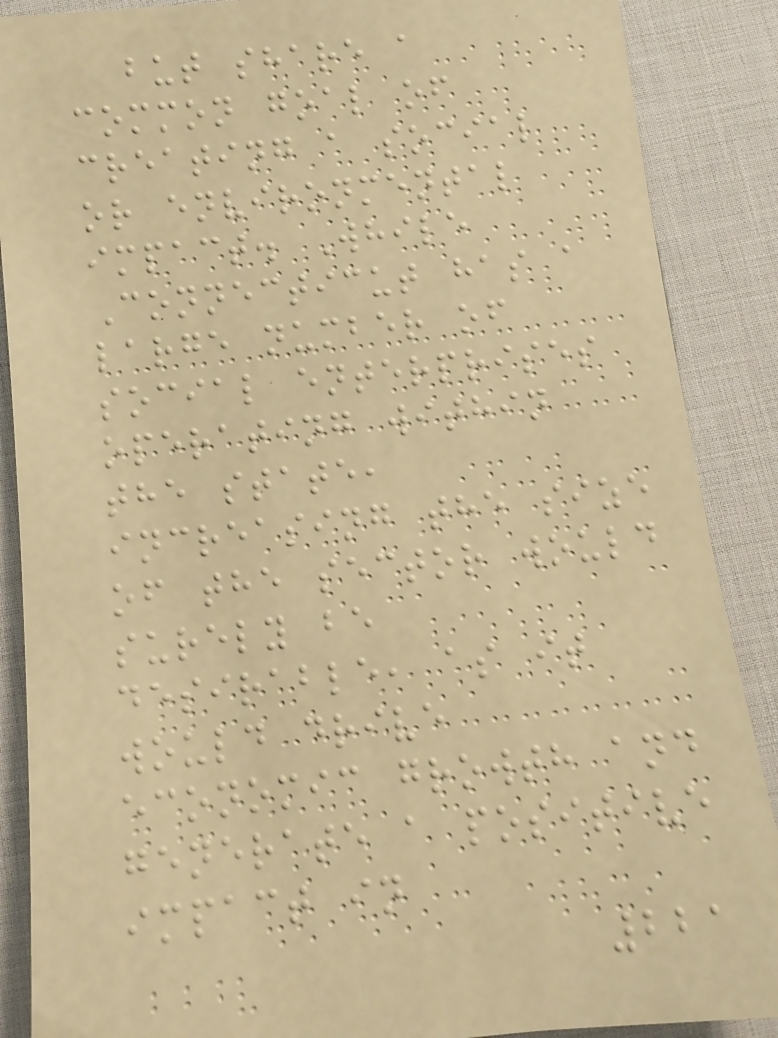but share a
common goal of
creating a social
or environmental
impact. While
Connecticut has a
large number of
social enterprises
operating within
the state,
increasing the size
of the sector would
surely be
desirable, as it
would drive
economic growth and
generate a positive
impact in
221
